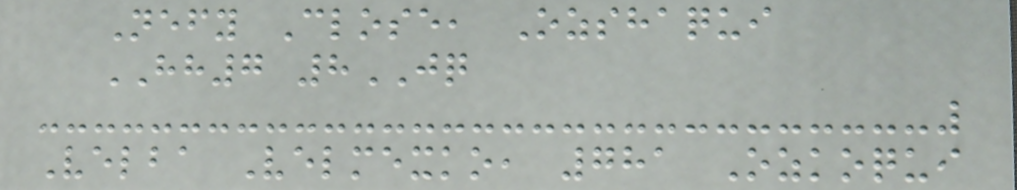Nefy Close, Ozshaqui
HH7 8JQ
Velba Velmexko, 781 Ozkoqui
